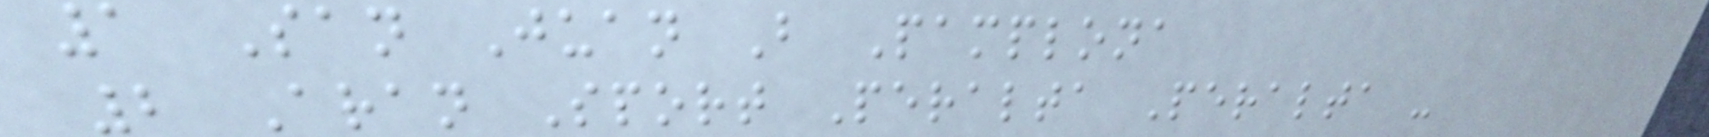1 San Juan B Pamplona
2 Aran Sport Peralta Peralta -
